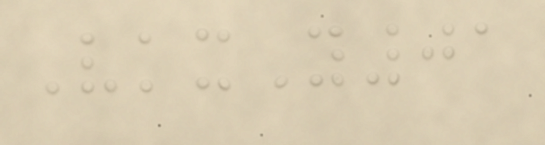VkxY01
